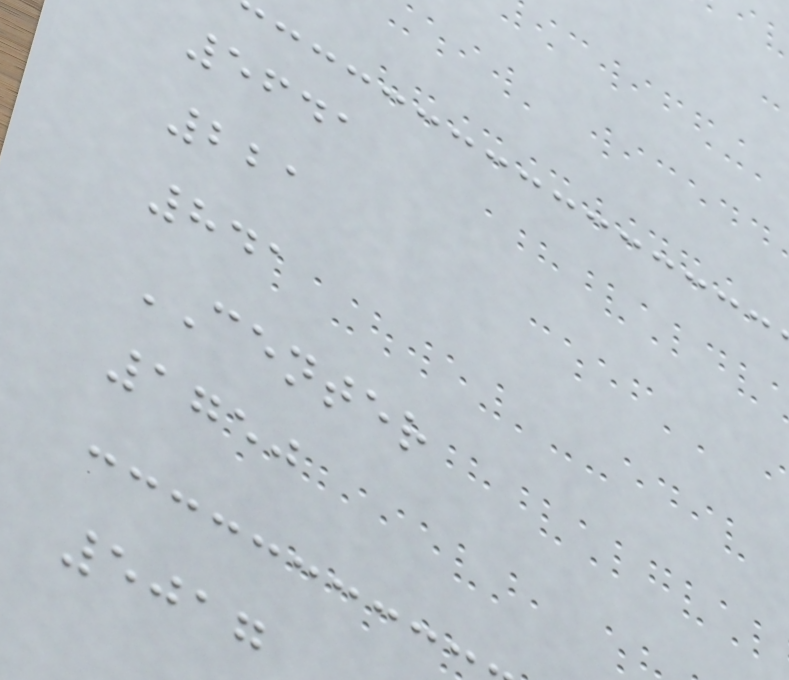5641
221
841
CENTER
1750
5017
